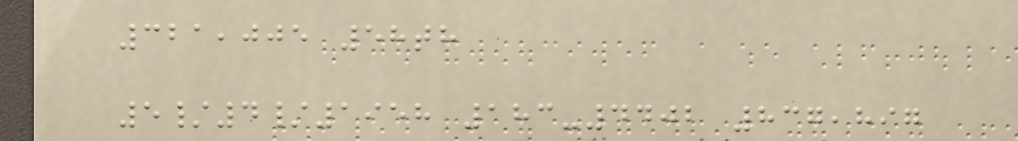321,005 58th
5/4/1958 183-4402 837,897
